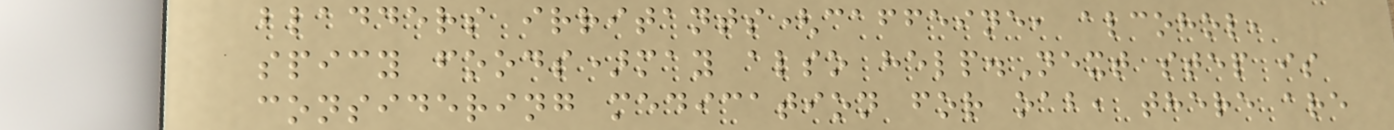bladders irritants(caffeine, alcohol,
spicy foods)may also help.Next step is
considering medication for oab, there are
